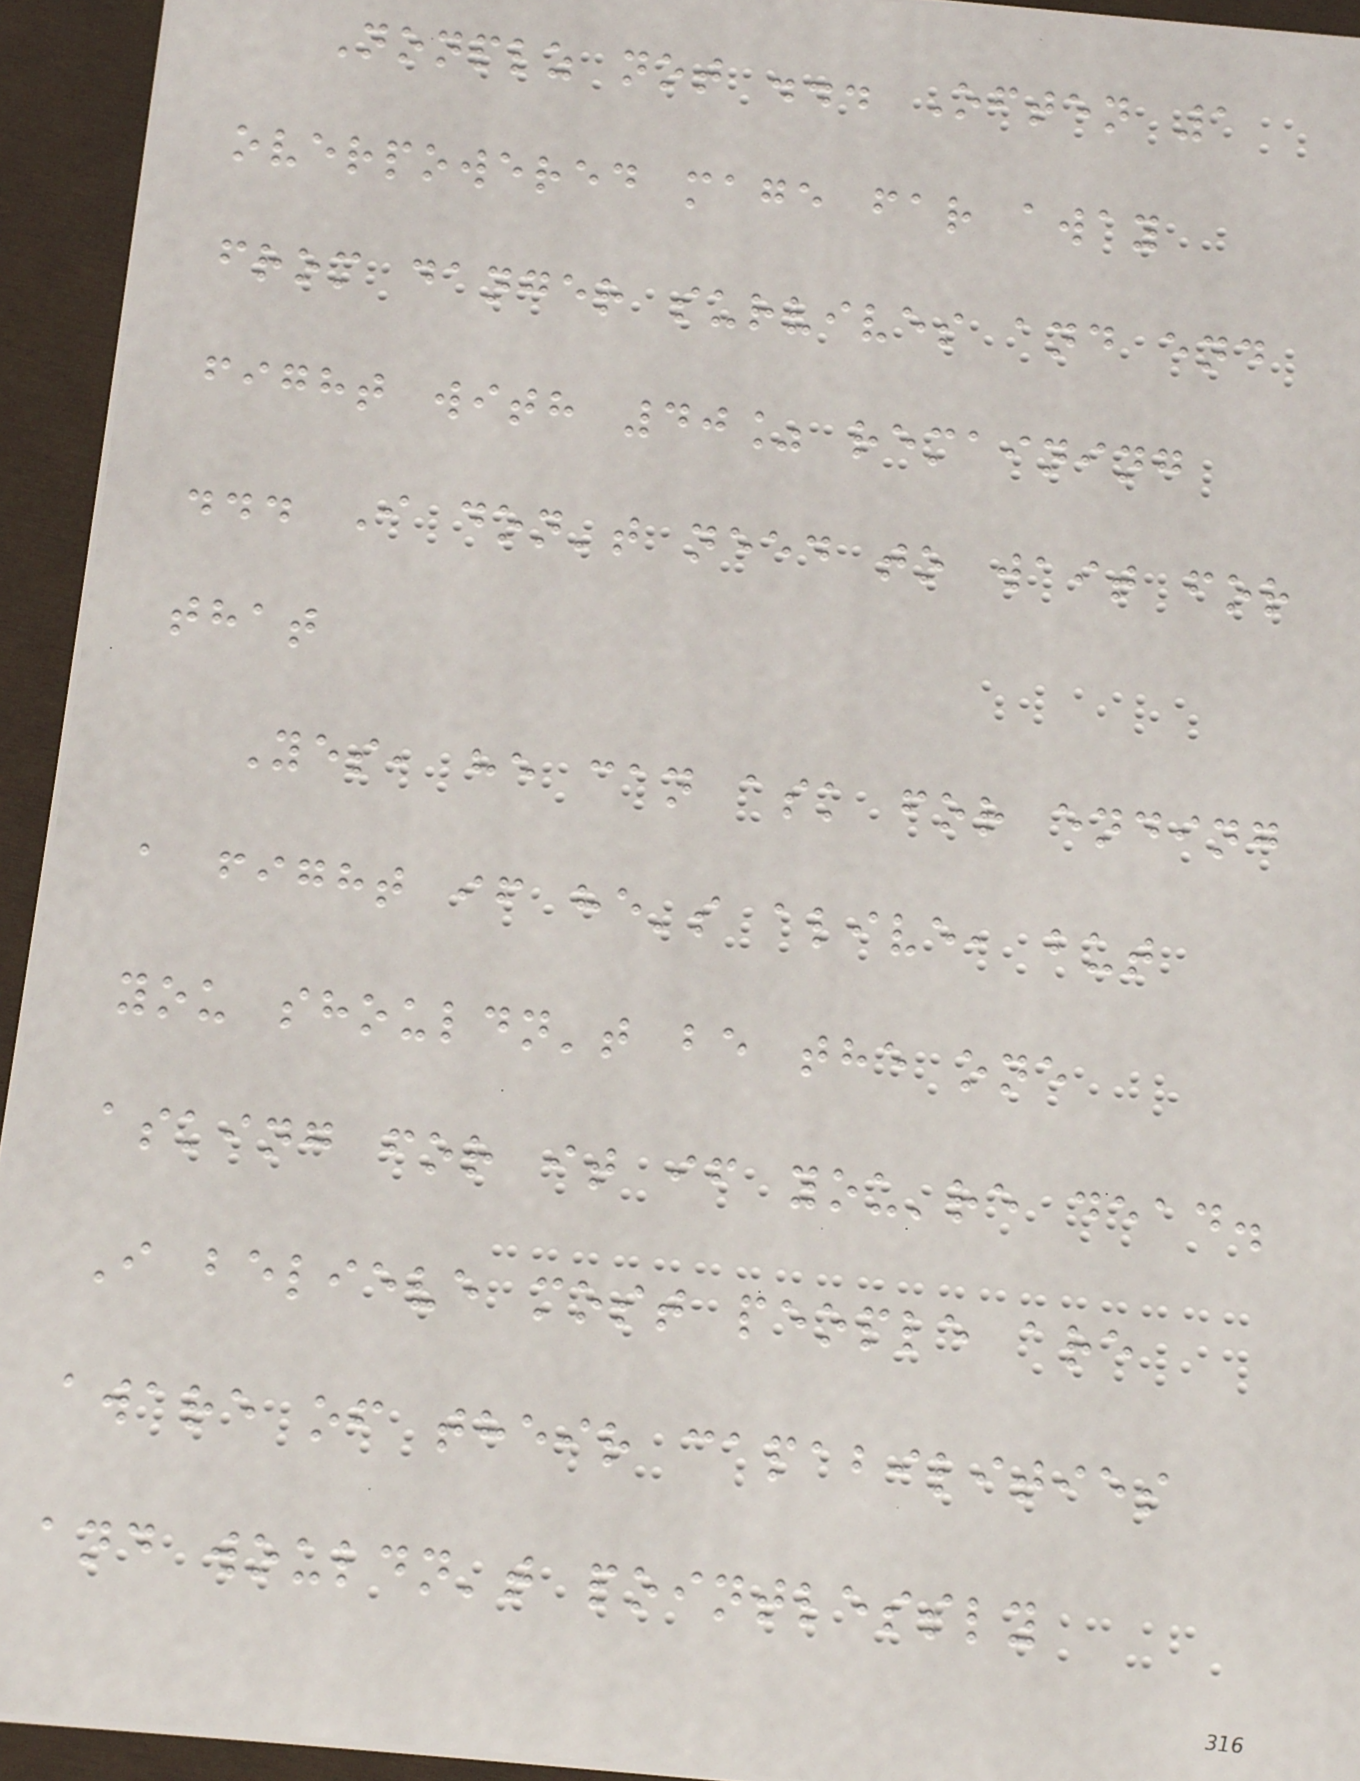Nonplz not ... Often 1
overpowered mage far away
from danger survives and end
fight with 40% remaining
... I don't need to wait for
that
Yes, he can ask for ending
a fight if he's alive, but
you shouldn't be the one
asking for it if you're dead.
I believe most people are
aware of their capabilities
and wouldn't pointlessly
